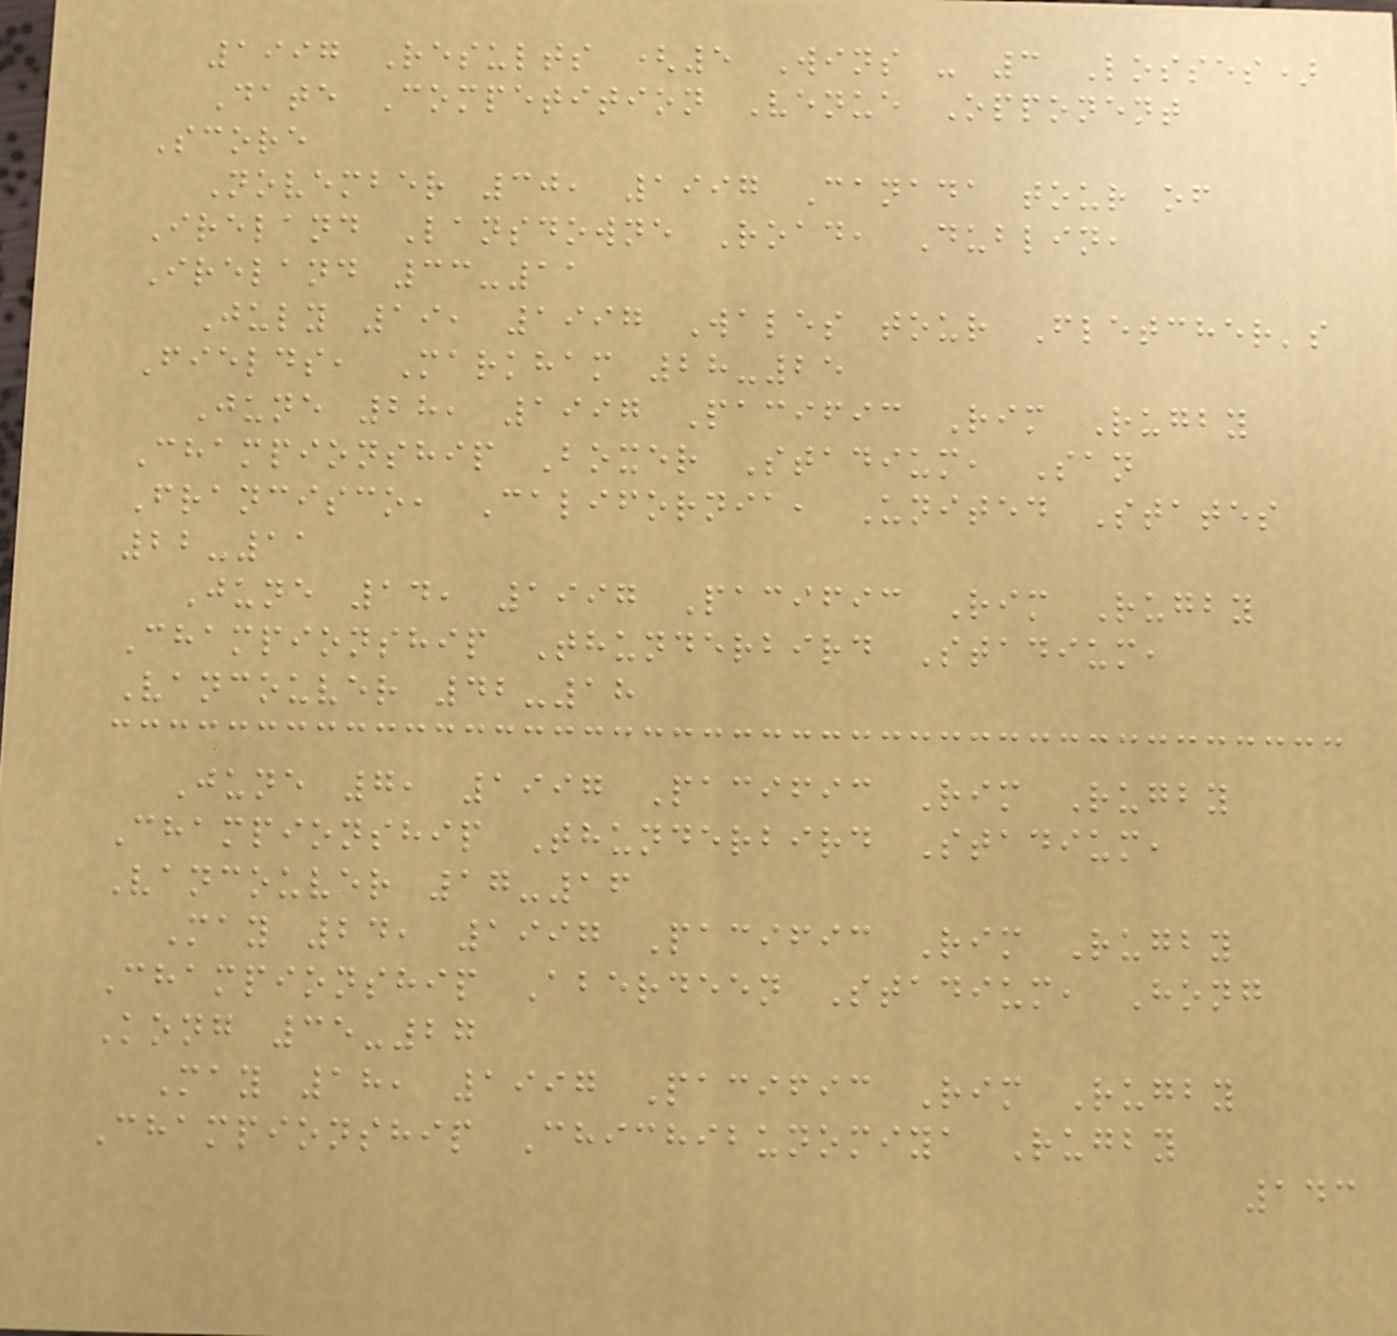1997 Results (5 Wins - 3 Losses)
Date Competition Venue Opponent
Score
November 30, 1997 Canada tour of
Ireland Lansdowne Road, Dublin,
Ireland 33-11
July 19, 1997 Wales tour Fletcher's
Fields, Markham 28-25
June 28, 1997 Pacific Rim Rugby
Championship Boxer Stadium, San
Francisco, California, United States
22-11
June 14, 1997 Pacific Rim Rugby
Championship Thunderbird Stadium,
Vancouver 42-18
June 7, 1997 Pacific Rim Rugby
Championship Thunderbird Stadium,
Vancouver 17-16
May 24, 1997 Pacific Rim Rugby
Championship Aberdeen Stadium, Hong
Kong 35-27
May 18, 1997 Pacific Rim Rugby
Championship Chichibunomiya Rugby
143
